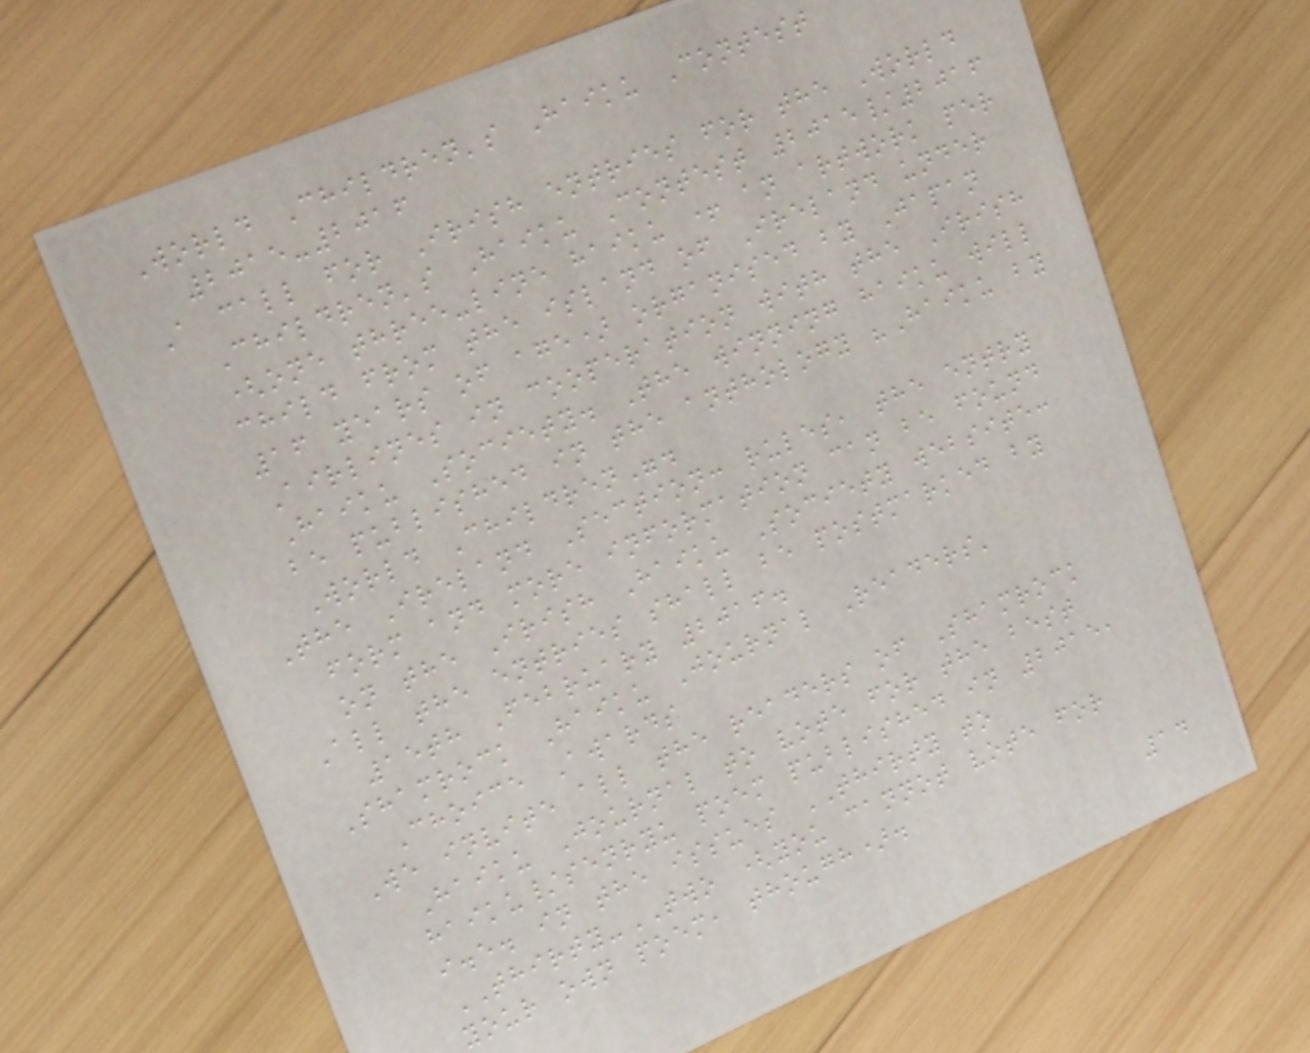World Children's Haiku Contest
2015-2016
A call for Irish entries for the World
Children's Haiku Contest 2015/2016
(one three-line haiku + an artwork per
child from the island of Ireland under
16 years of age) organised by Japan
Airlines in cooperation with the Irish
Haiku Society. The winning haiku will
be published in the anthology "Haiku by
World Children".
The Ireland Section: rules, the entry
form and more information can be found
on the Irish Haiku Society website:
All the entries shall be postmarked by
15th February 2016.
Shamrock Haiku Journal Readers'
Choice Awards
We invite all the readers of Shamrock
Haiku Journal to vote for the best
haiku/senryu poem published in 2015,
i.e. in the issues THIRTY to
THIRTY-TWO (you cannot vote for
your own poem, though).
14
